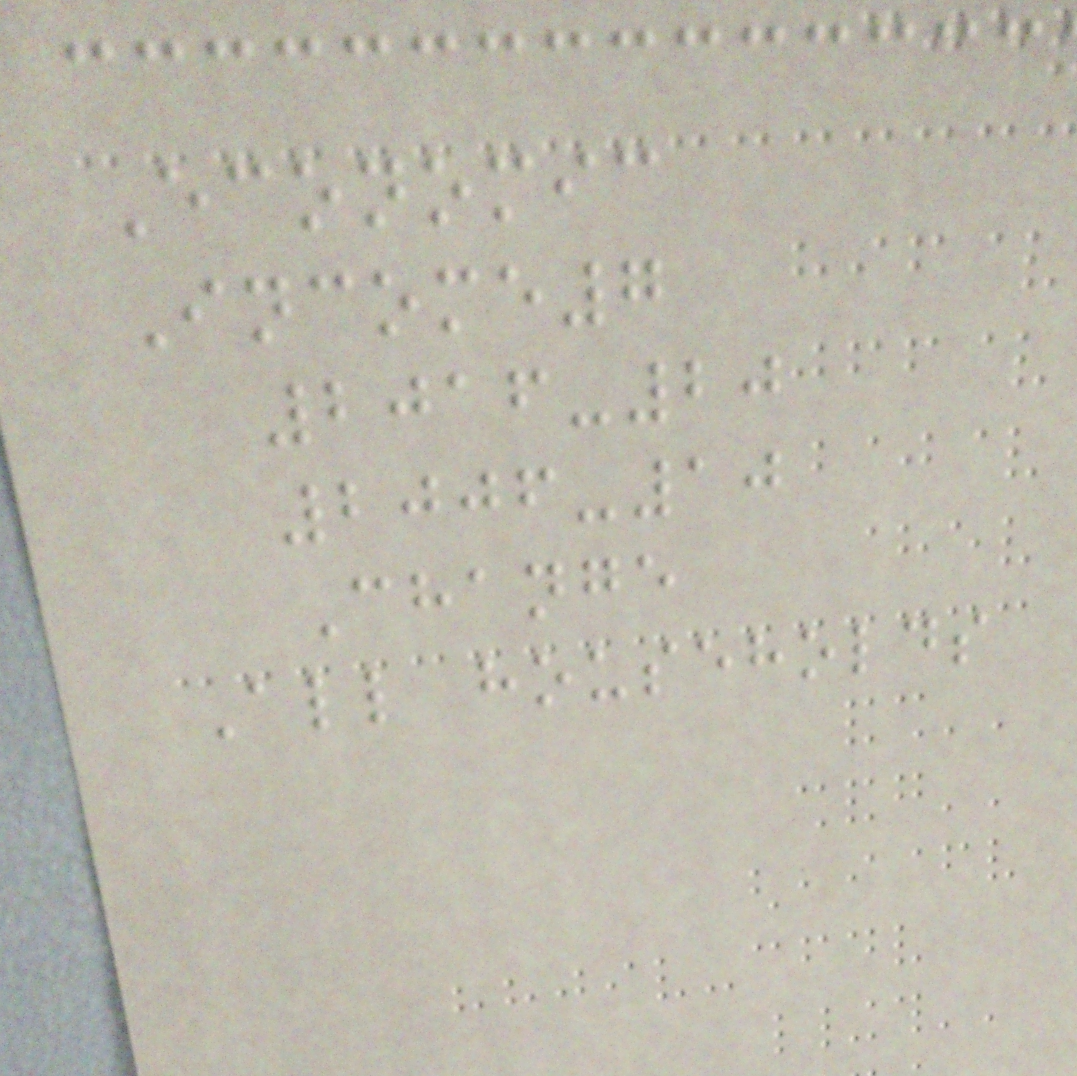Economic
Income7
2016-20
2006-10
Change
All households
